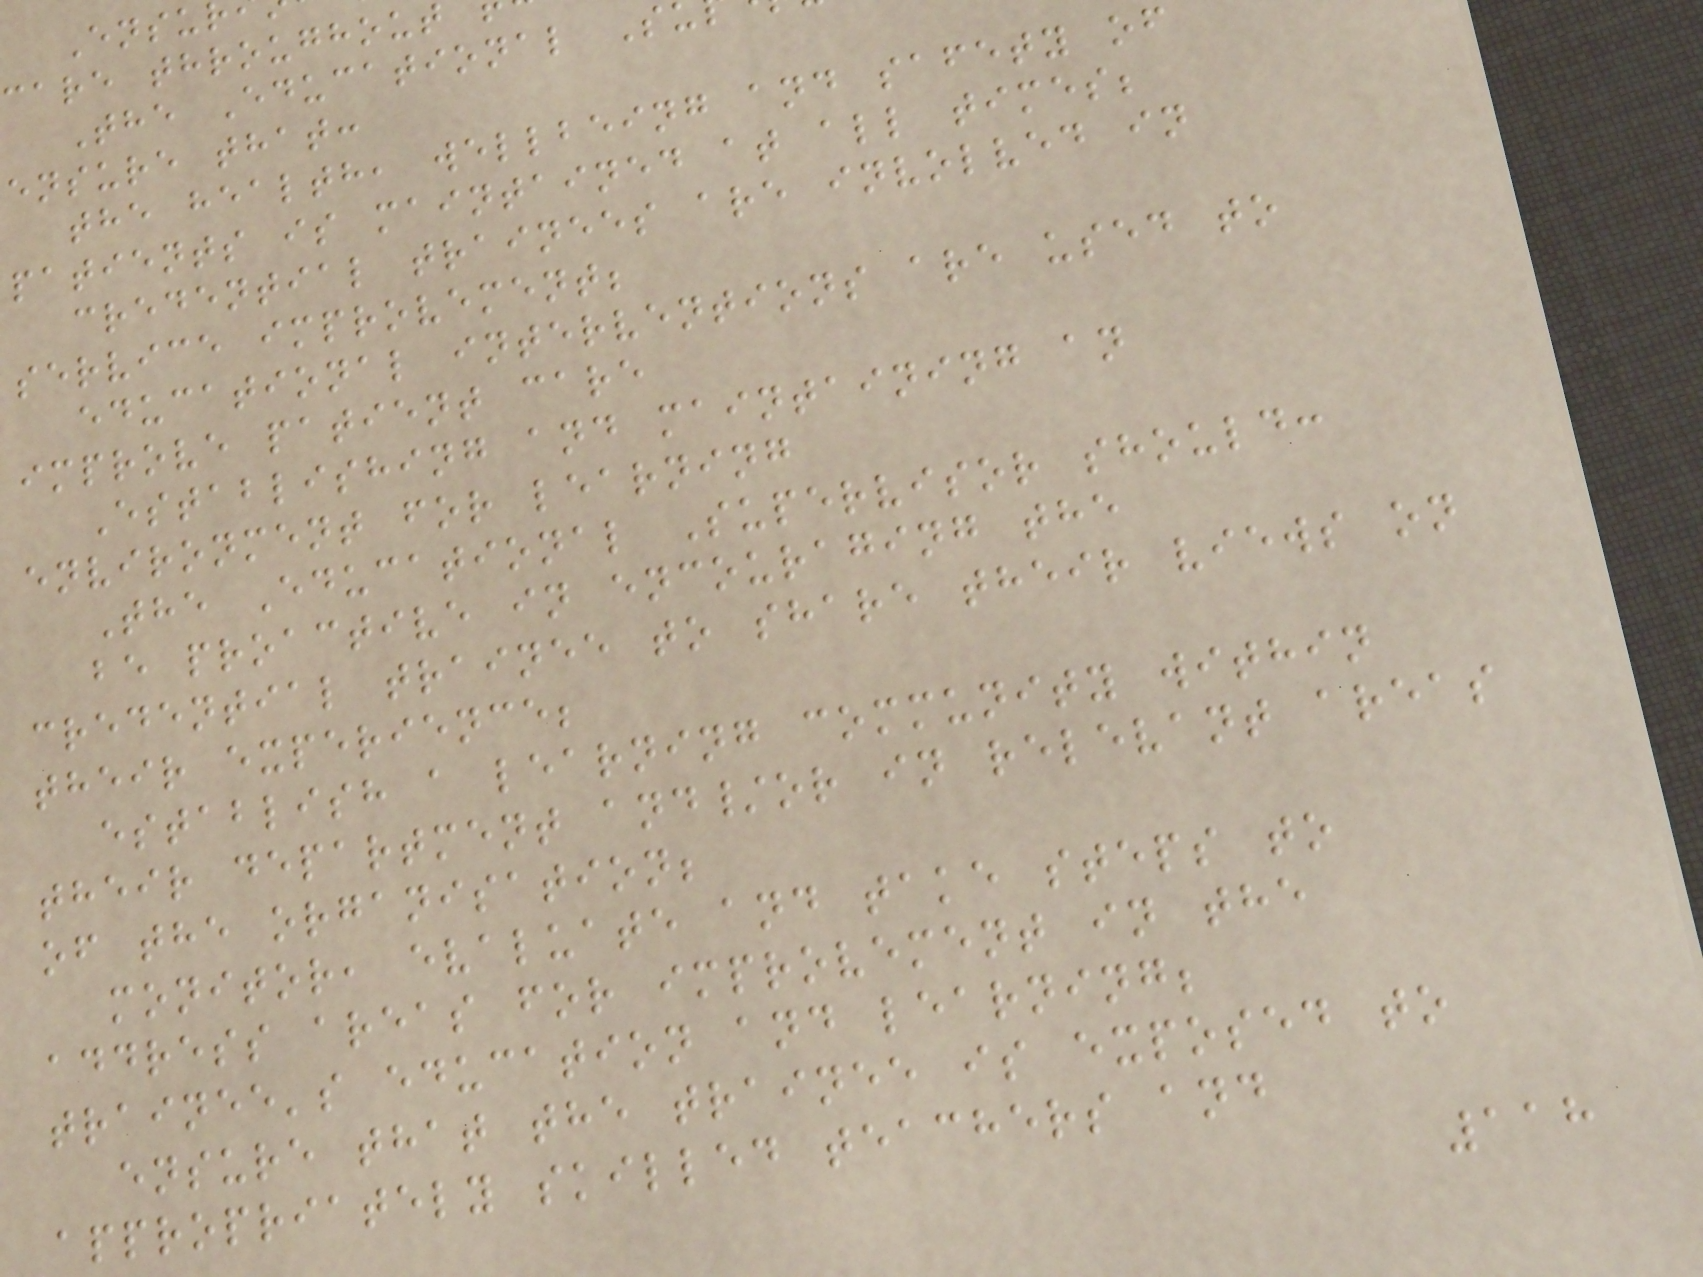care throughout
The Educational S
ensure that:
the health, wellbeing and safety of
patients is maintained at all times;
credential trainees are involved in
service improvement;
educational interventions are used to
improve patient care
Establishing and maintaining an
environment for learning
The Educational Supervisor should:
be proactive in encouraging the
credential trainee to share their views on
their experience;
establish a learning community within
their department and/or in relevant areas
of the organisation;
monitor, evaluate and take steps to
address areas for improvement in the
trainee's education and learning;
ensure that the trainee is exposed to
appropriately skilled teachers and
118
